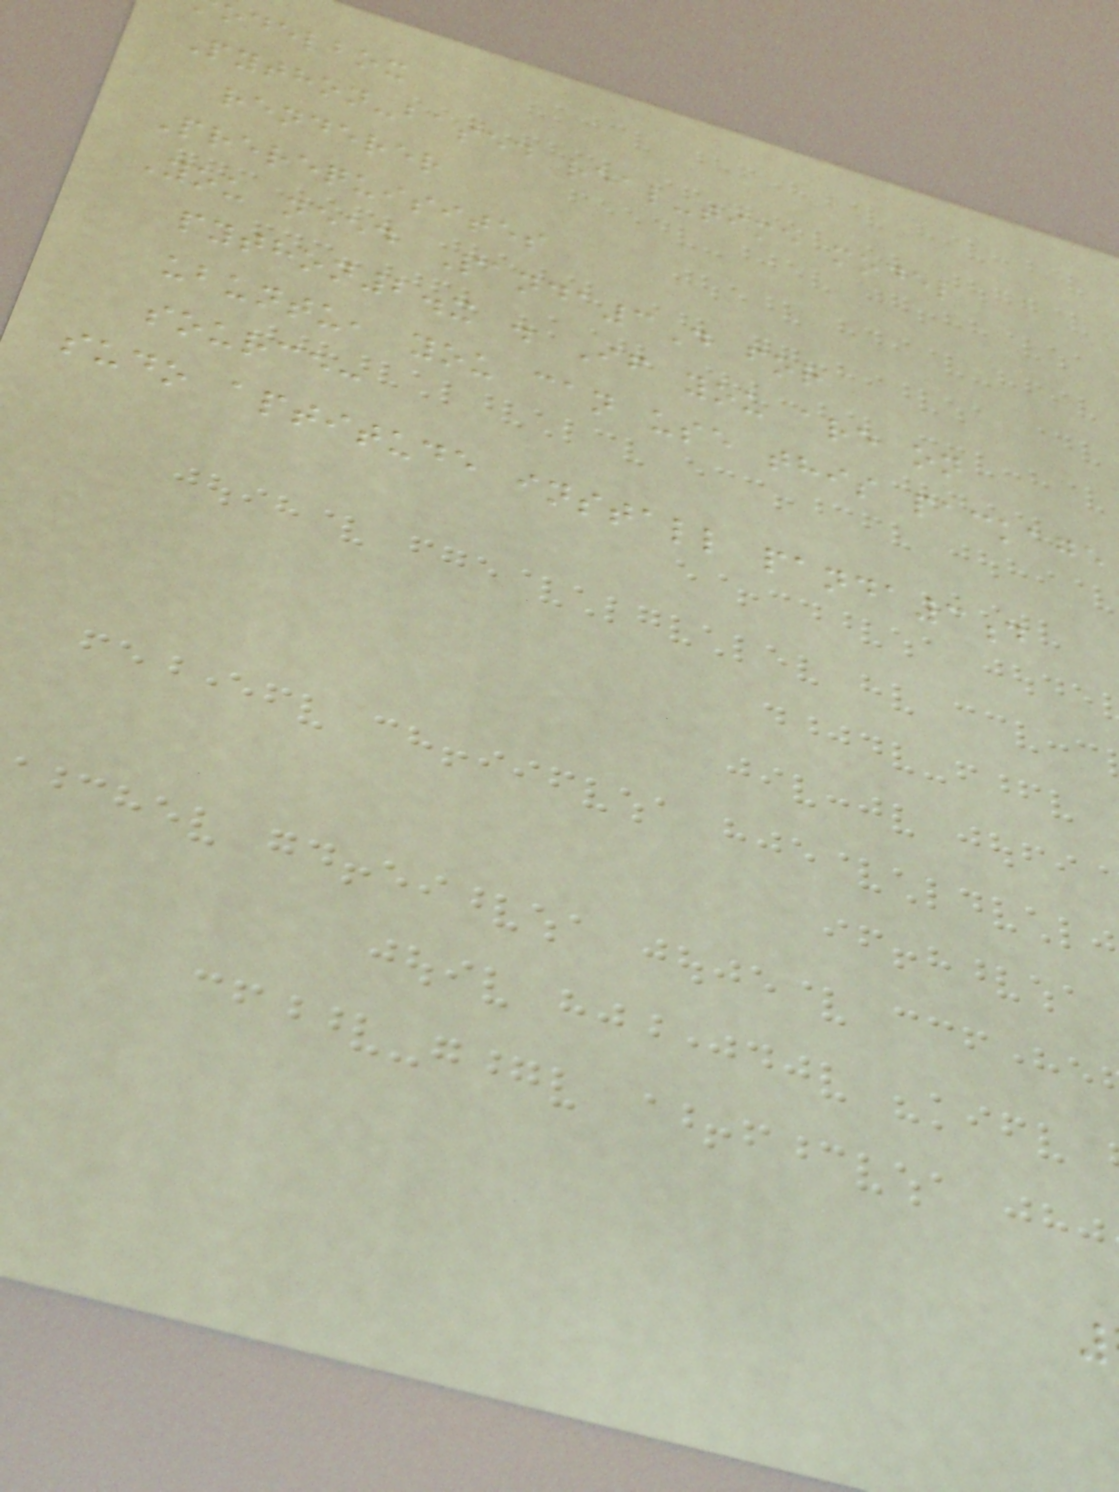odelbox
Python-based real-time model
renderer
Prerequisites
You need Panda3D for
python2.x . If you are on
ubuntu, you can use this package
source:
sudo aptitude install panda3d
